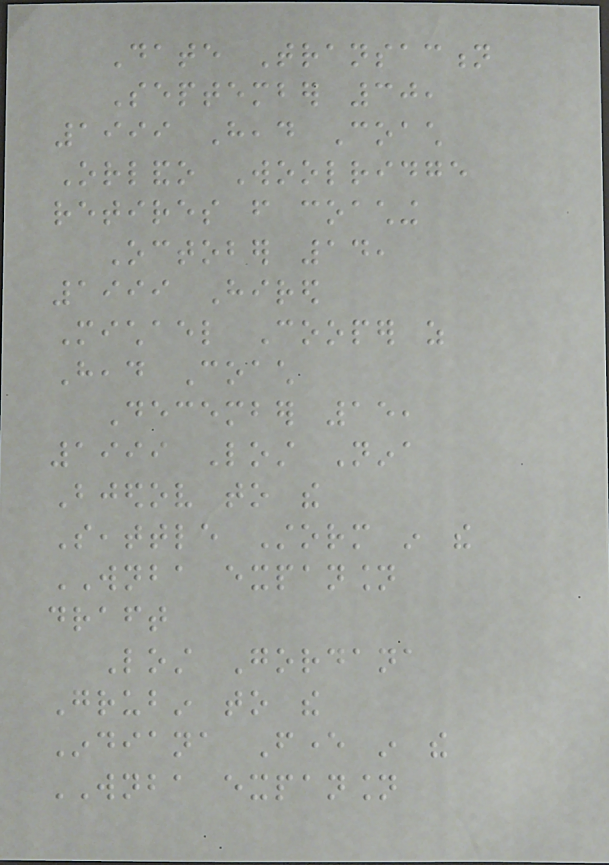Date Transaction
September 30,
1999 Head Coach
Orlando Woolridge
retires from coaching
October 14,
1999 Hired
Michael Cooper as
Head Coach
December 15,
1999 Lost Nina
Bjedov to the
Seattle Storm in the
WNBA expansion
draft
Lost Gordana
Grubin to the
Indiana Fever in the
WNBA expansion
